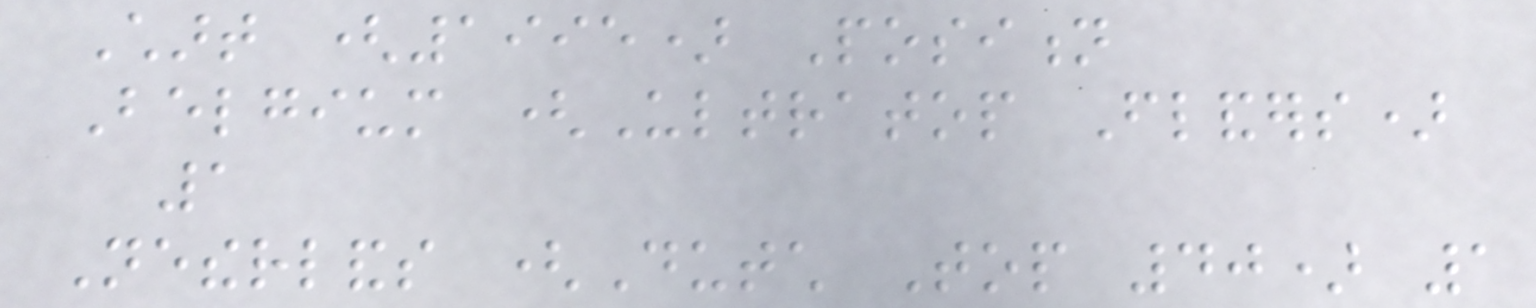Chart (1995) Position
Belgium (Ultratop Flanders)
1
Netherlands (Dutch Top 40) 1
